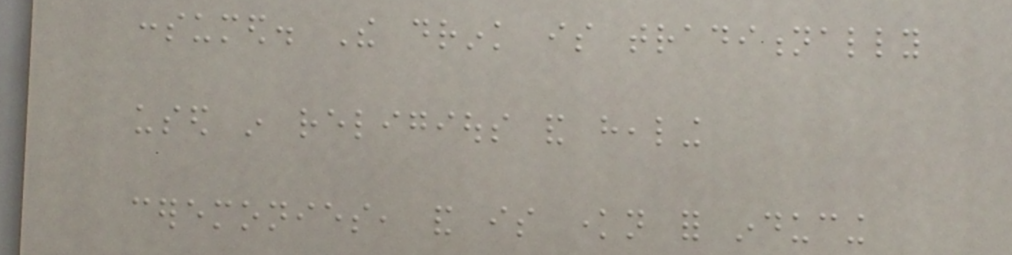consumed. The drink is traditionally
used in religious and healing
ceremonies, and is known for inducing
